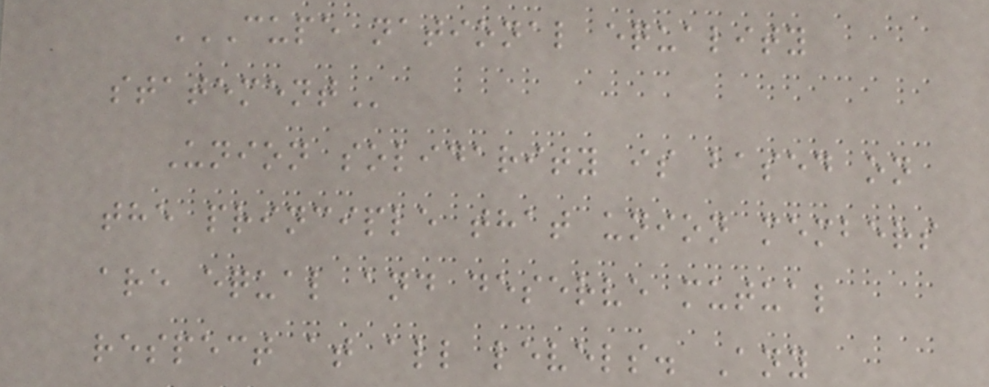CUPE NATIONAL EQUALITY
STATEMENT
Union solidarity is based on
the principle that union members
are equal and deserve mutual
respect at all levels. Any
